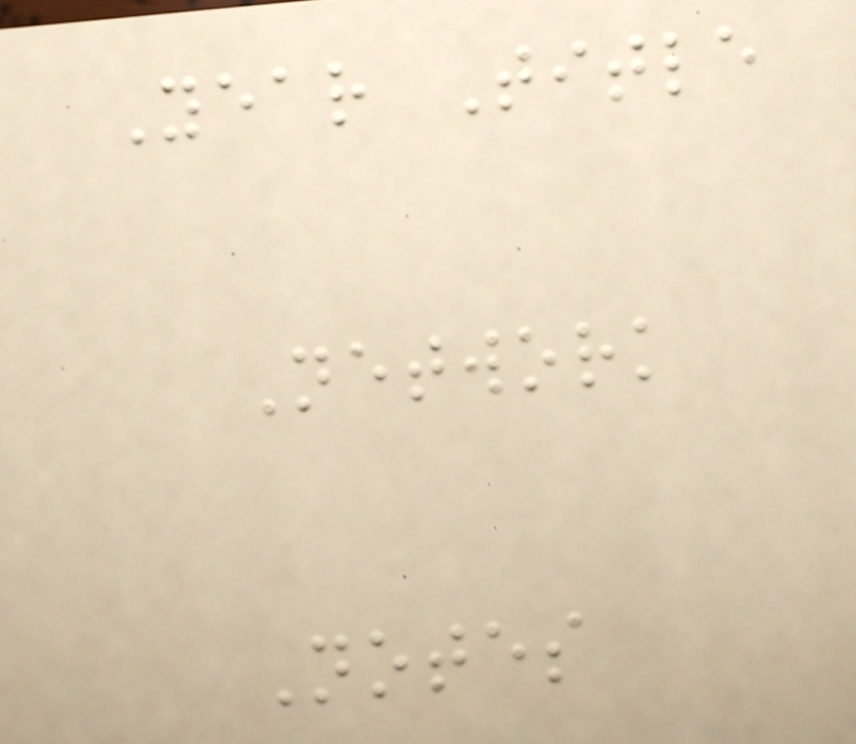Year Title
Network
Notes
